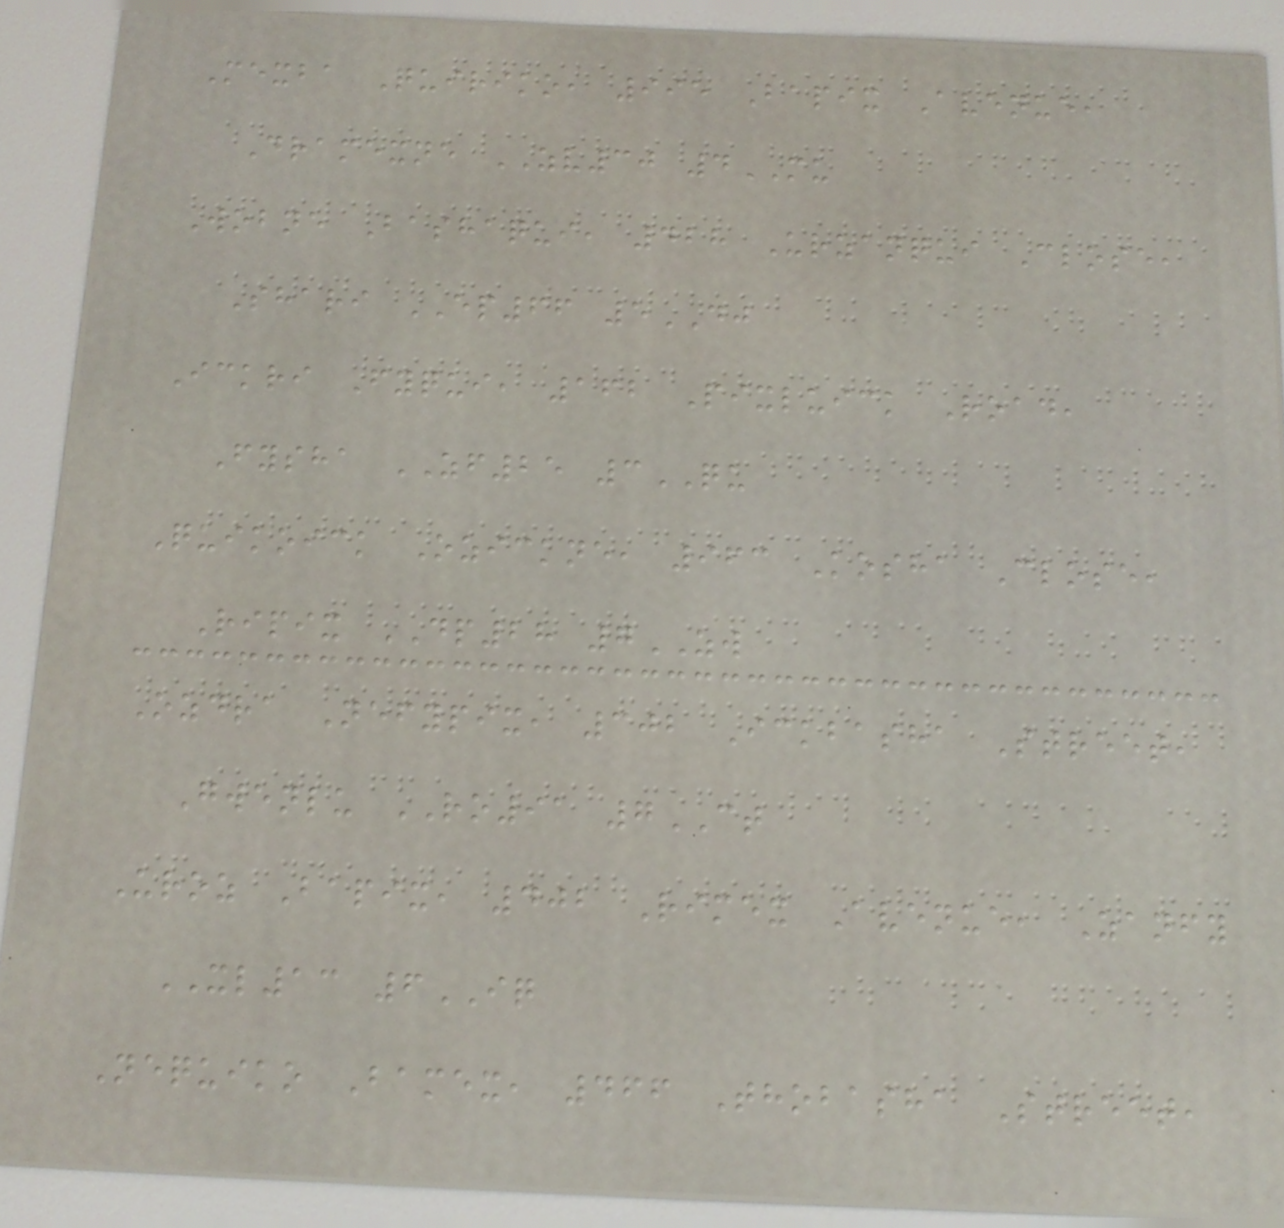Mexba Quiriko, 995 Bapix Avenue,
Dramexne ZV30 4MU
Wobne Bashaqui, 428 Urzanqui Close,
Shari EP66 5DJ
Ickri Fyqui, 162 Pixluick Road,
Fysha ZF25 3QU
Quikoick Ozickne, 963 Kosha Close,
Ripix DP28 7ZW
Ozdra Nefypix, 302 Ickbasha Street,
Gwenlu RO91 7CT
Uroz Bapix, 402 Rimex Avenue, Zanfy
XL13 6IQ
Nequiko Bamex, 466 Thobasha Street,
